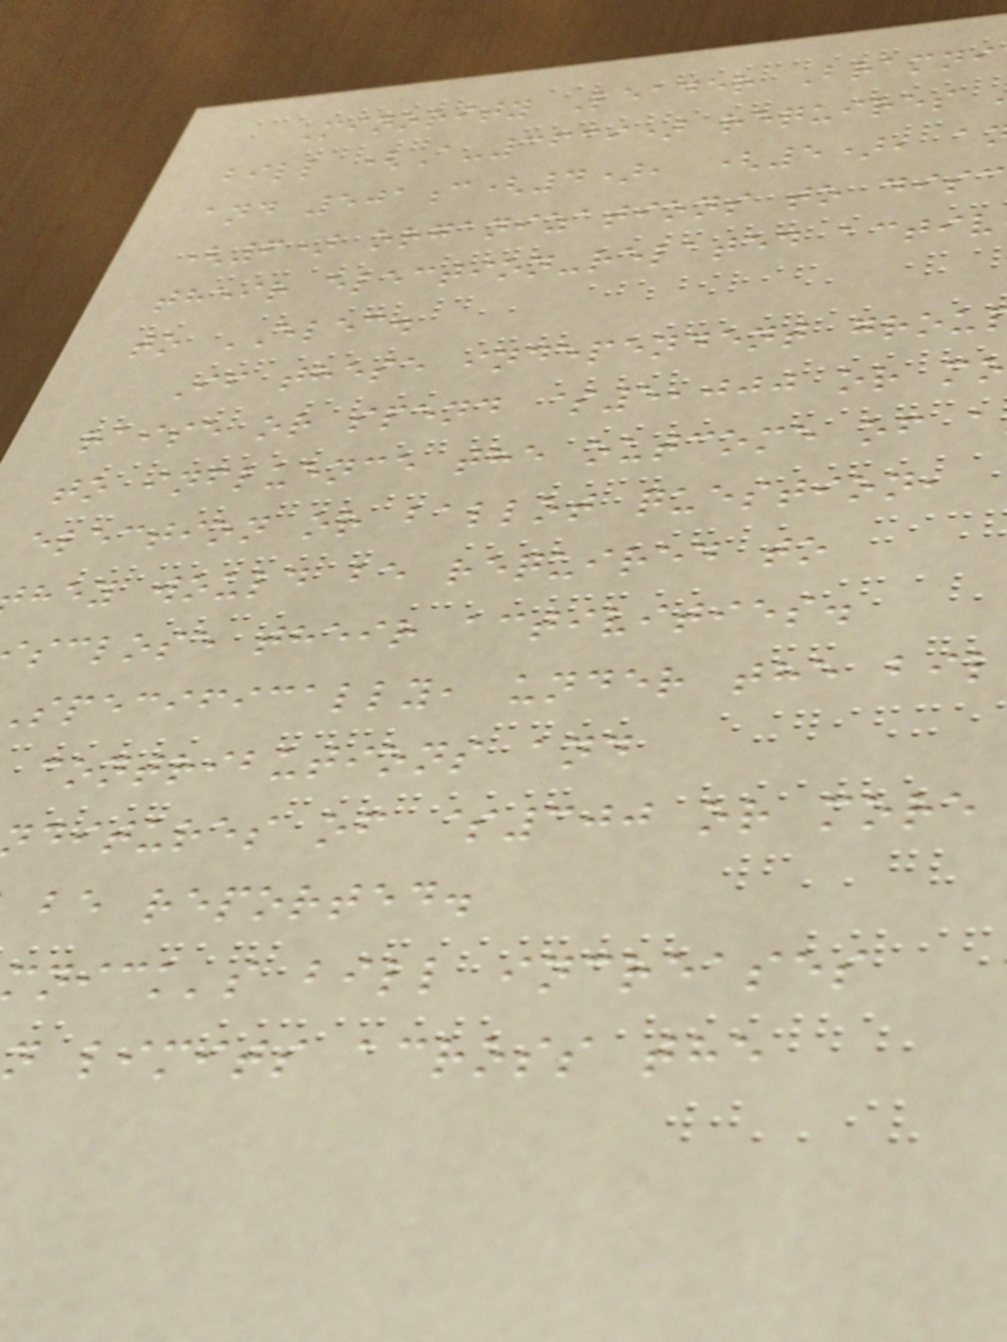Minority Leader Bramni
bill (A-3639) requires
and 501c(4), (5), a
(6) organizations to disc
their election-related activ
to ELEC.
If these independent grou
raise or spend $5,000 or mo
to influence the outcome of a
election or ballot question,
hey would be required to
sclose their activities.
specifically, under the bil
contributions and
ditures of $300 or more
be reported.
mnick's bill increases
n limits across the
